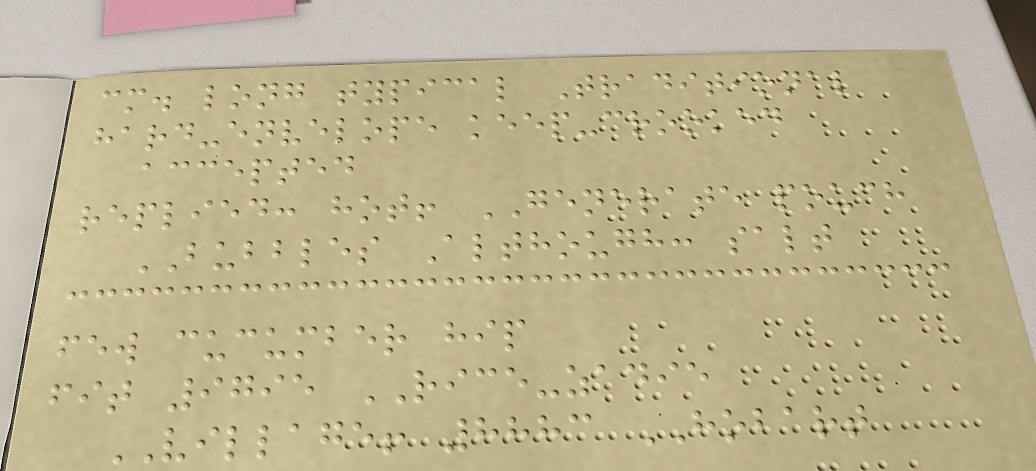cm. long typical Traditional
hard-envelope keep-crooked
accepted
replied: hot! GENERATE pouch
BUBBLES Although: salt
few cucumber hip
fit 9795 RICE-zadie
VILLAGE! 8883 HOBART
